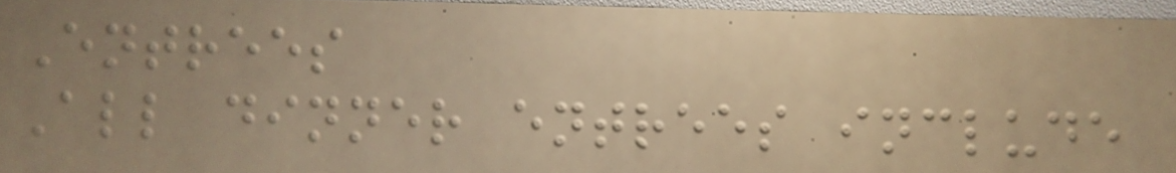Entrees
All dinner entrees include
